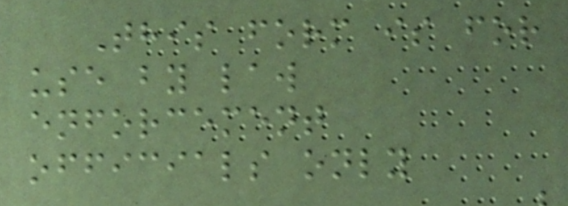This form is for
use by law
enforcement
officials only
